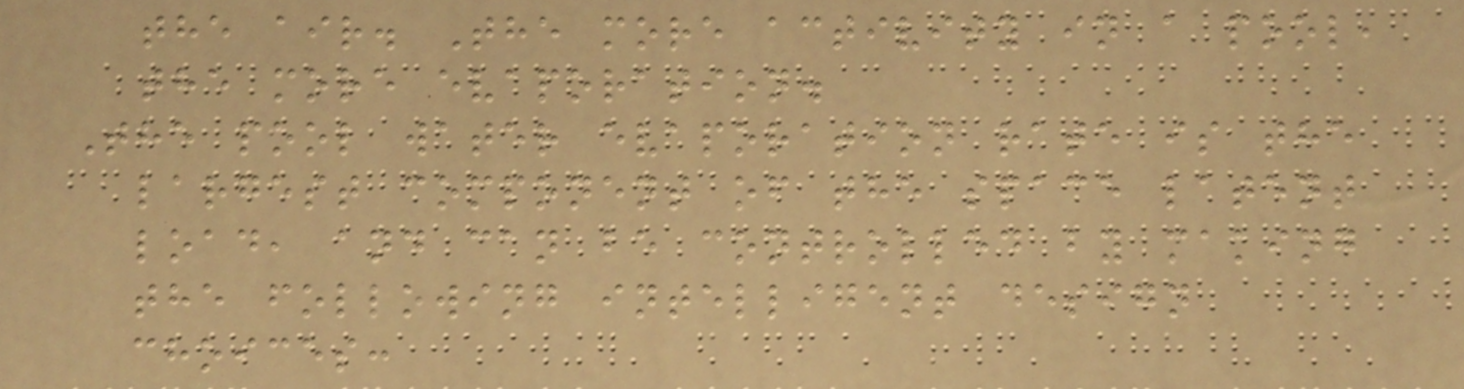the air. The more activity in a pool,
the more evaporation.
The pool water evaporation rate is the
largest component of the space latent
load, and can be controlled by making
the following intelligent design
choices:
